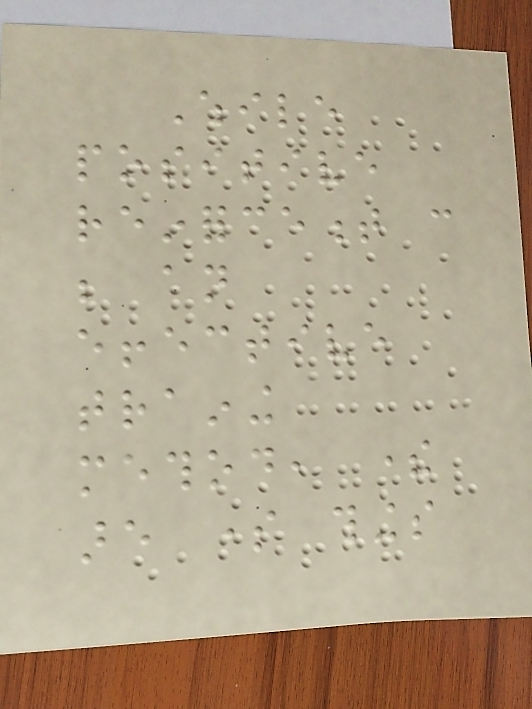While
positive
reinforcement can
be an
effective
training
method, there
are some things
